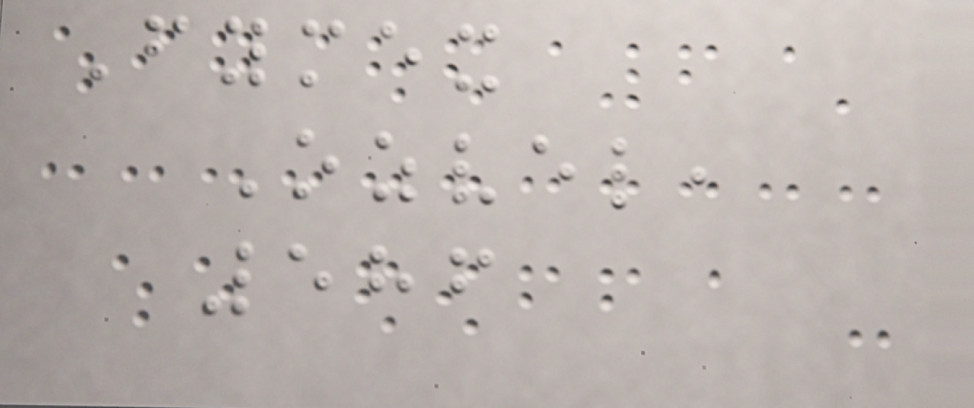Fymex
Ozvel,
586
